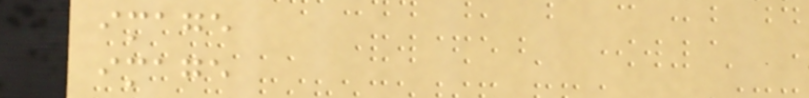image
image
